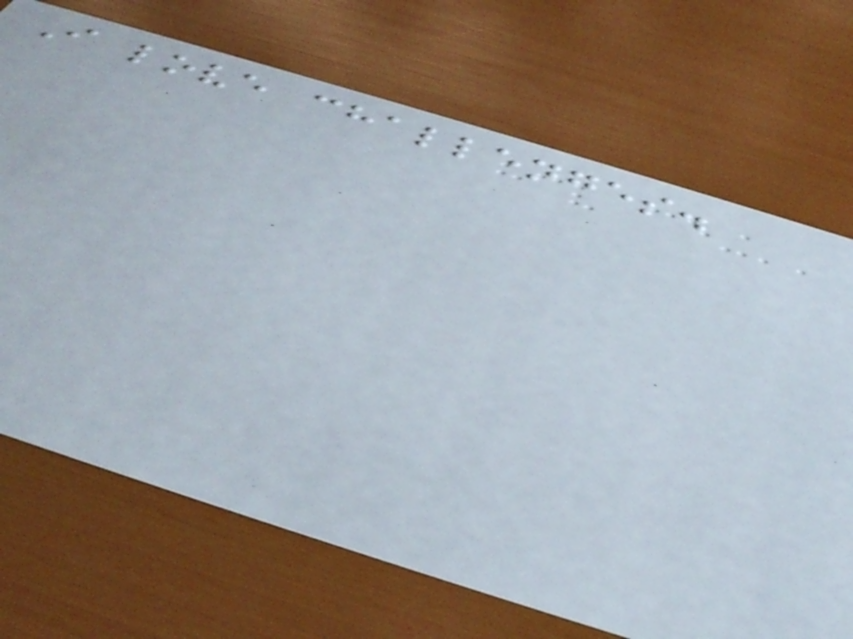I love challenges.
